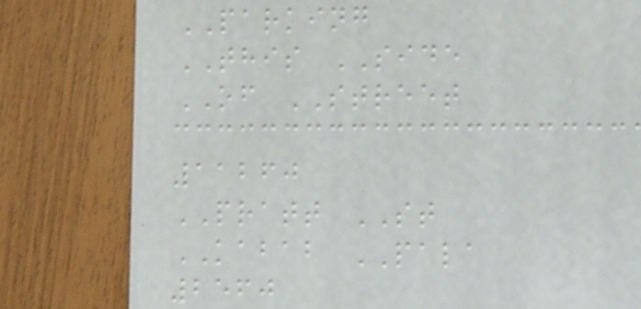PARKING
THIS SIDE
OF STREET
11260
PRATT ST
KABAB PALA
2560
